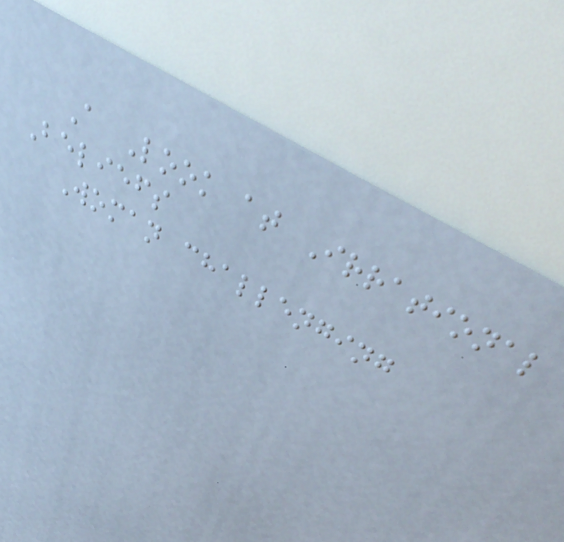A Look at Irrational
Beliefs
Woman challenging
